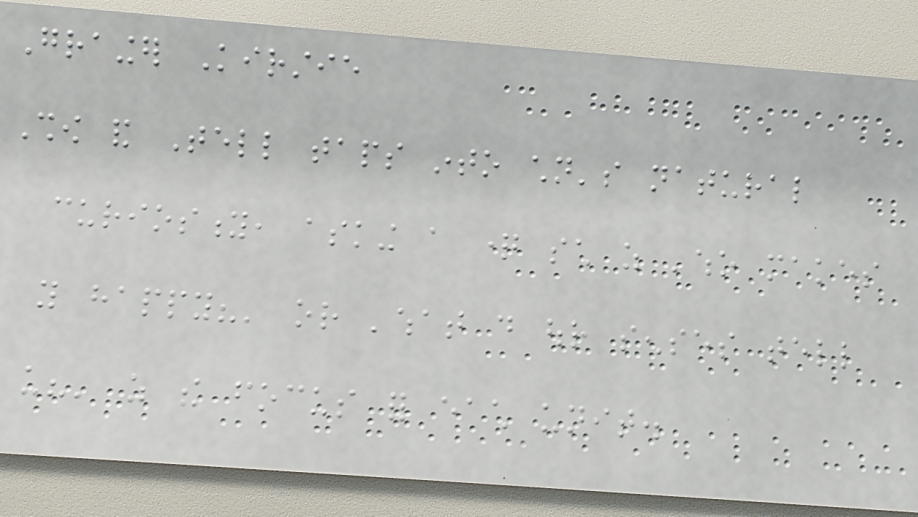Grainger Kirstie
Show and Tell taps into children's natural
curiosity, asking a question such as 'who makes
you happy?' or 'what do our senses tell
us?' as the focus for each unit.
